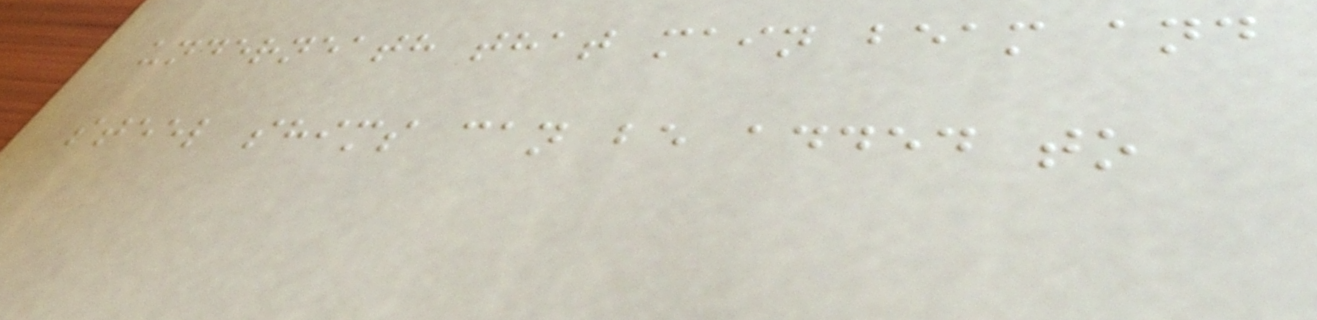underneath that main beam and
steel shims can be added to
